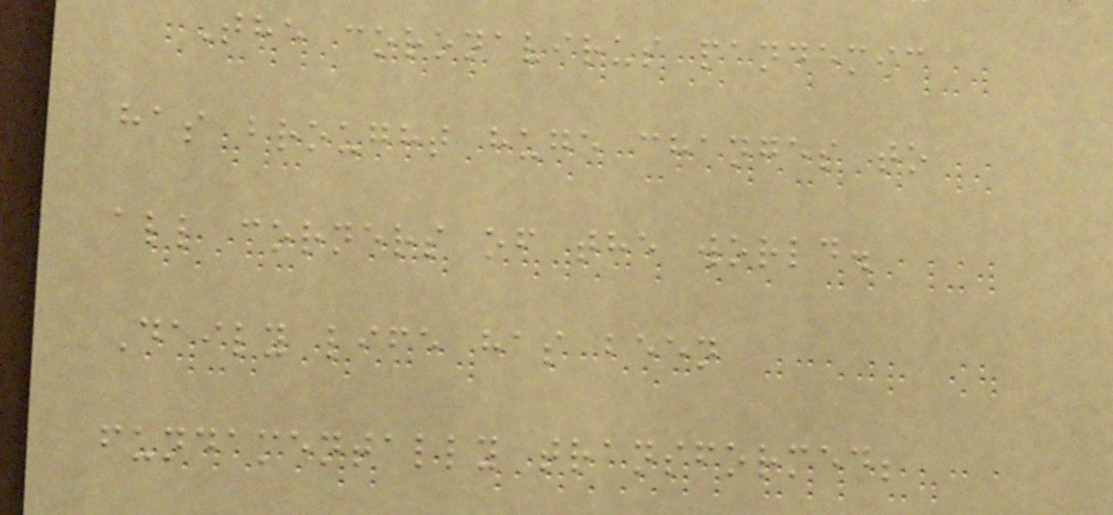The coronavirus pandemic
has brought huge changes to
all corners of the world.
Daily life has been
fundamentally transformed;
